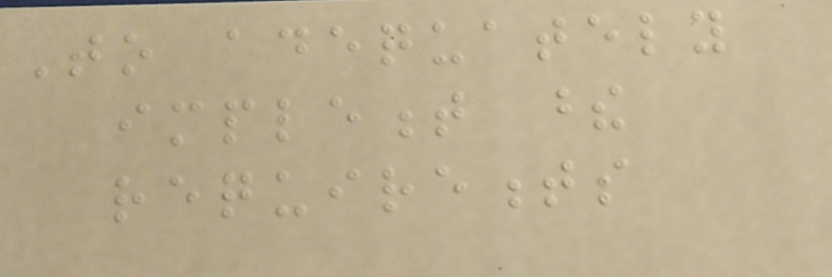To adequately
implement these
requirements
